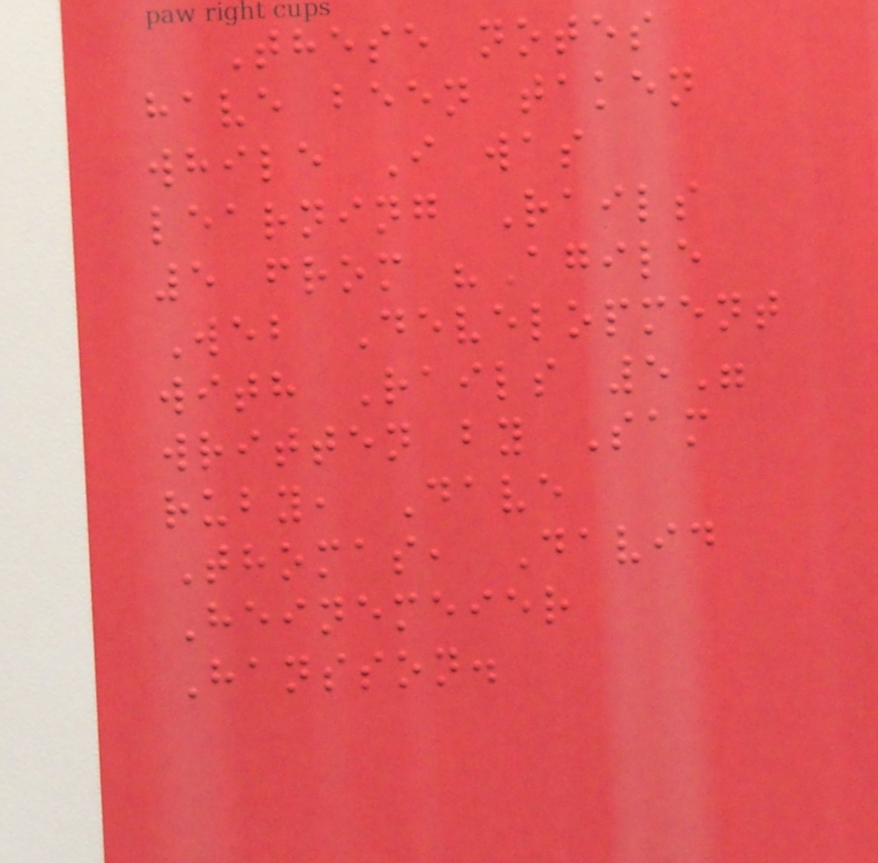These notes
have been taken
while I was
learning Rails
5 from "Agile
Web Development
with Rails 5"
written by Sam
ruby, Dave
Thomas, David
Heinemeier
Hansson.
